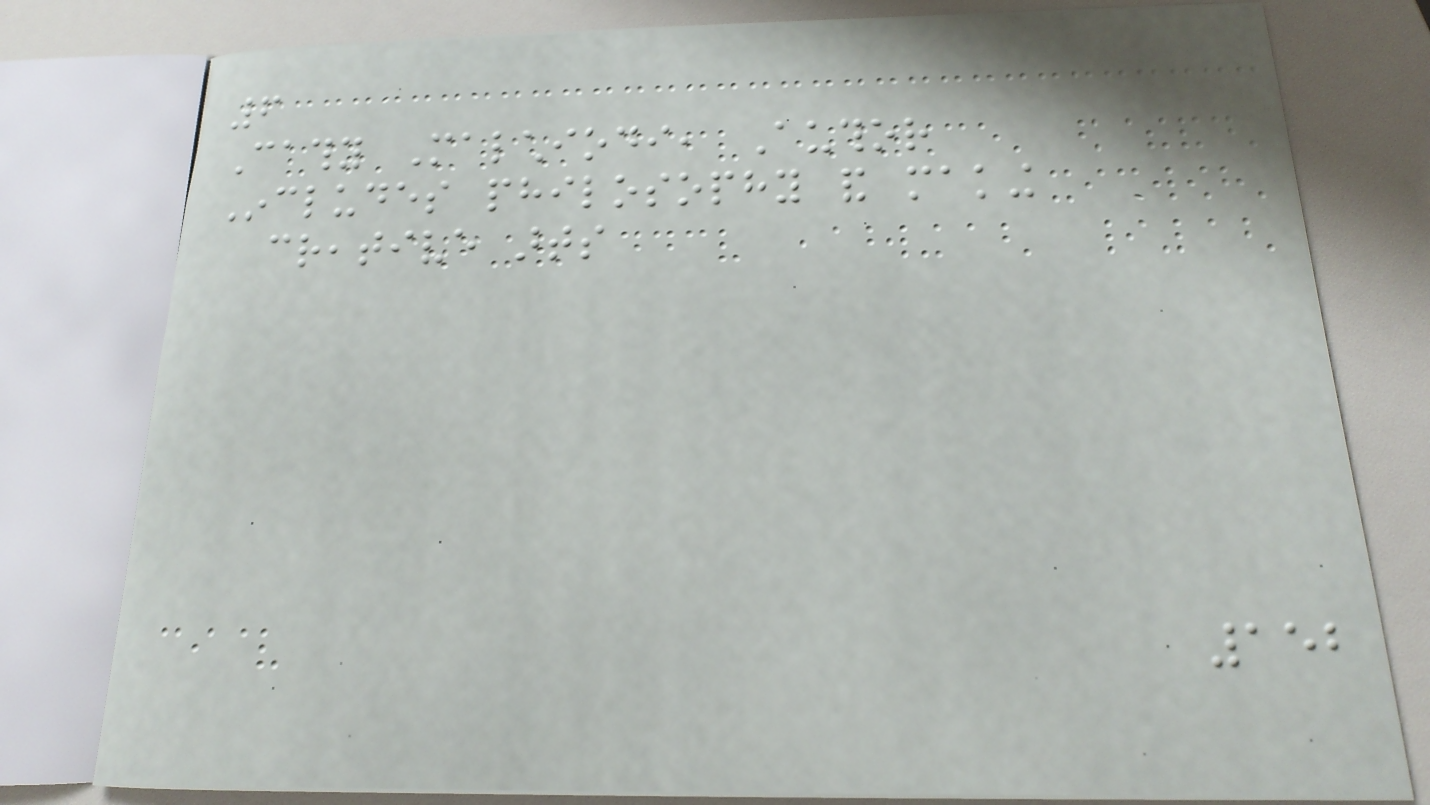6
Cathy Malchiodi, Author
Includes philosophy and making
creative arts
152
